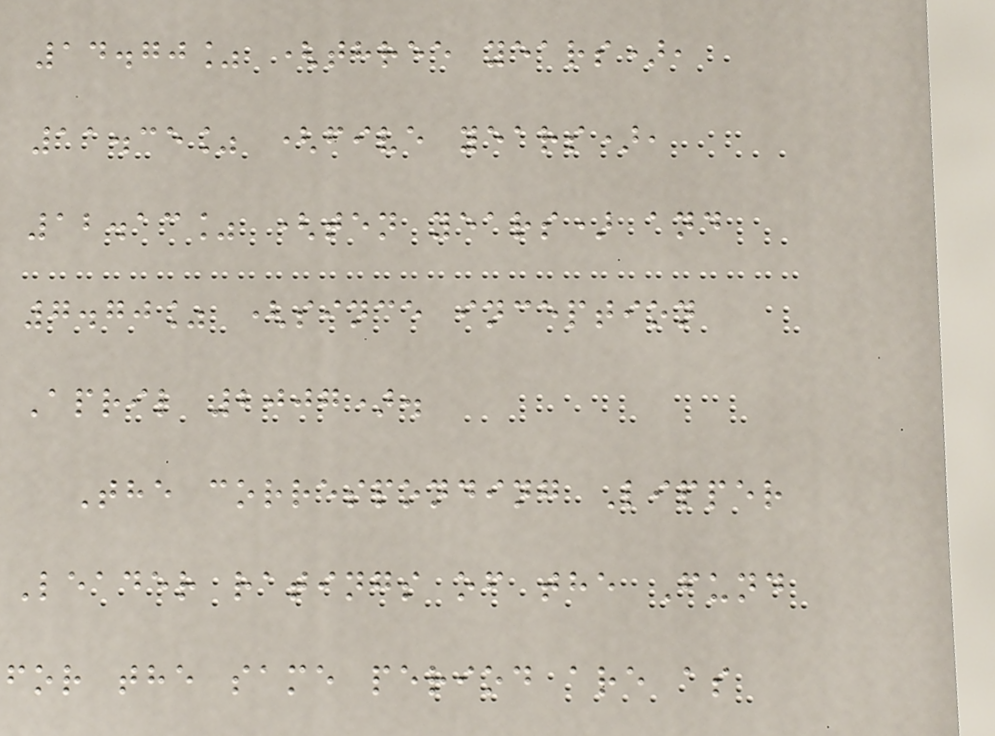14.70% (three years),
11.35% (five years),
12.13% (ten years) and
7.70% (since inception
April 2007).
The corresponding Lipper
Leader ratings of the Fund
for the same period are as
